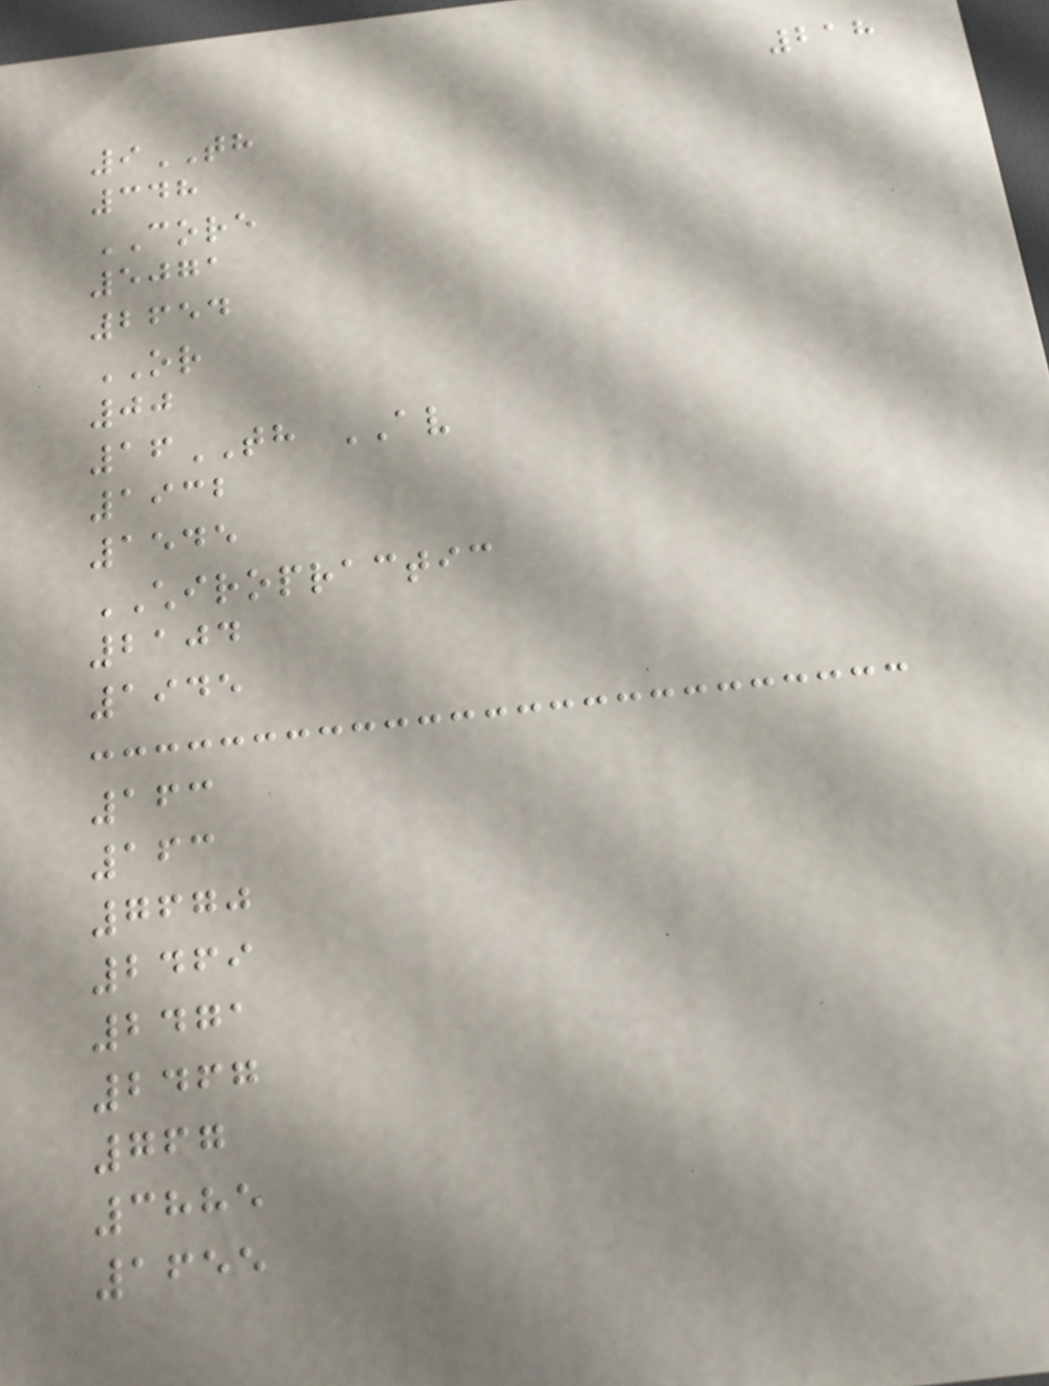218
9TH
348
CORE
5071
2654
OR
00
16TH AV
1932
1545
CHIROPRACTIC
2104
1945
163
163
7670
2469
2471
2467
767
3885
1655
